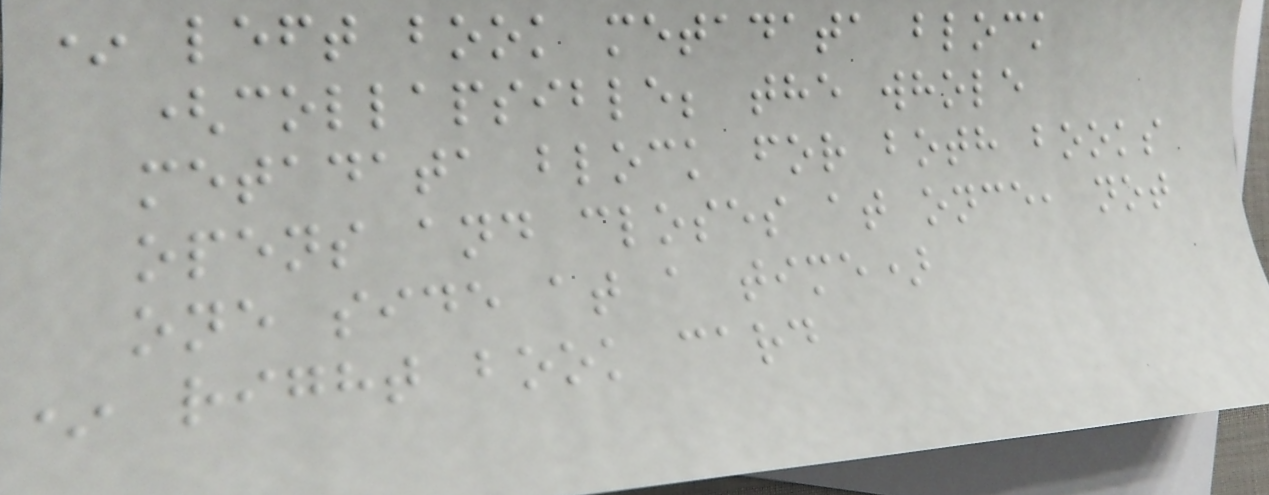* left book metadata block
(collapsible; the whole
metadata block for both books
opens and closes at once, not
one side at a time)
* right book card
